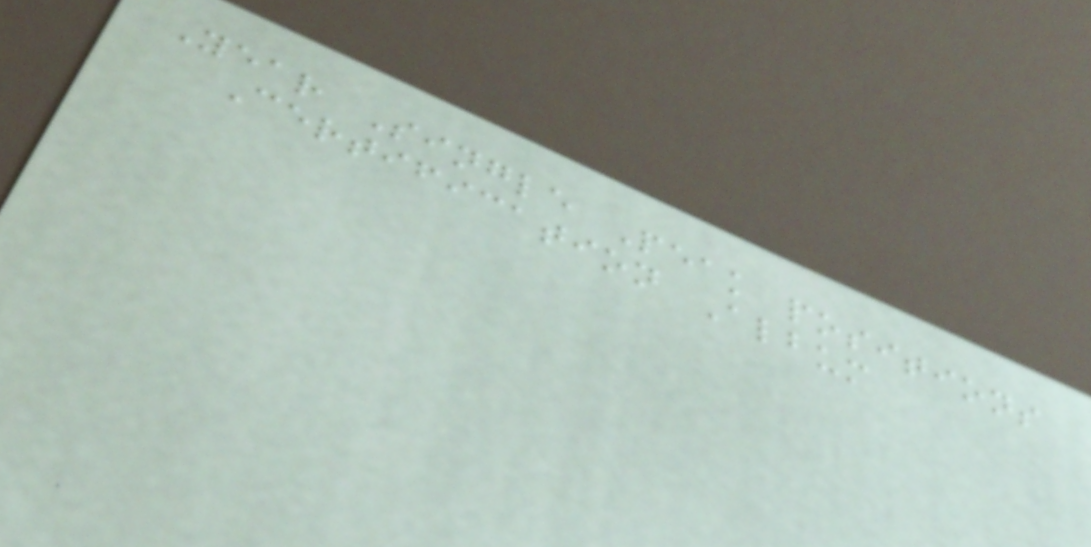Year Single Peak positions
Certification Album
